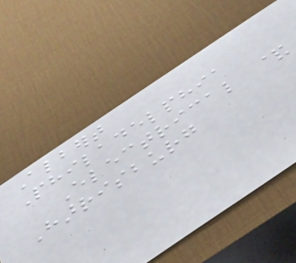Albert
Philadelphia
Electrical &
Harrisburg
